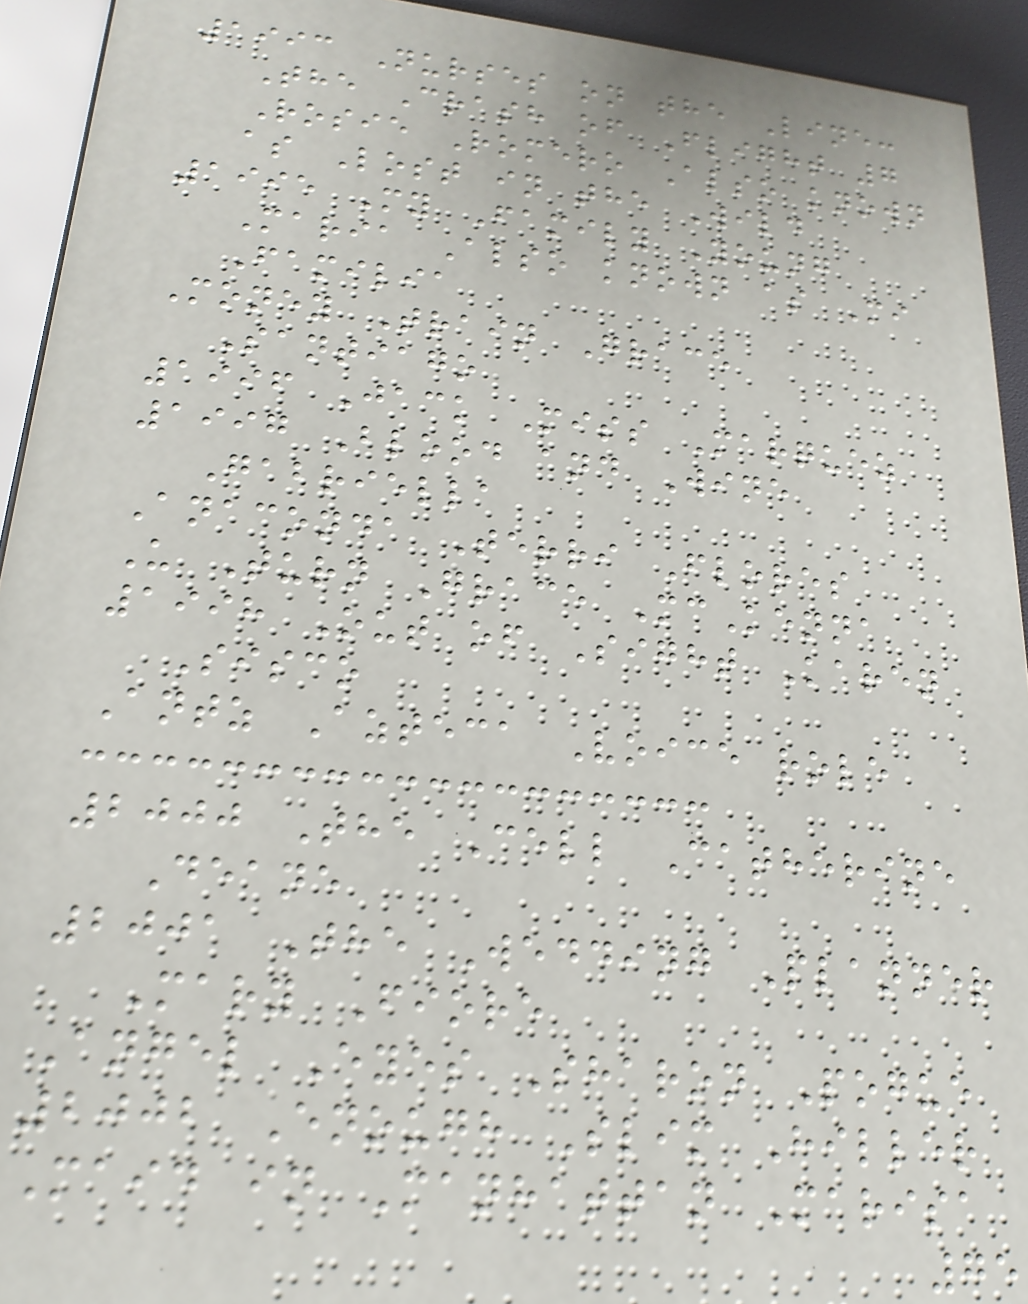1993 Nurses on the Line:
The Crash of Flight 7
Rosie Romero Also known
as Lost in the Wild
1995 My Family Young
Maria Also known as Mi
Familia
Money Train Grace
Santiago
1996 Jack Miss Marquez
1997 Blood and Wine
Gabriella
Anaconda Terri Flores
U Turn Grace McKenna
1998 Out of Sight Karen
Sisco
Antz Azteca Voice role
2000 The Cell Catherine
Deane
2001 The Wedding Planner
Mary Fiore
Angel Eyes Sharon Pogue
2002 Enough Slim Hiller
Maid in Manhattan Marisa
75
